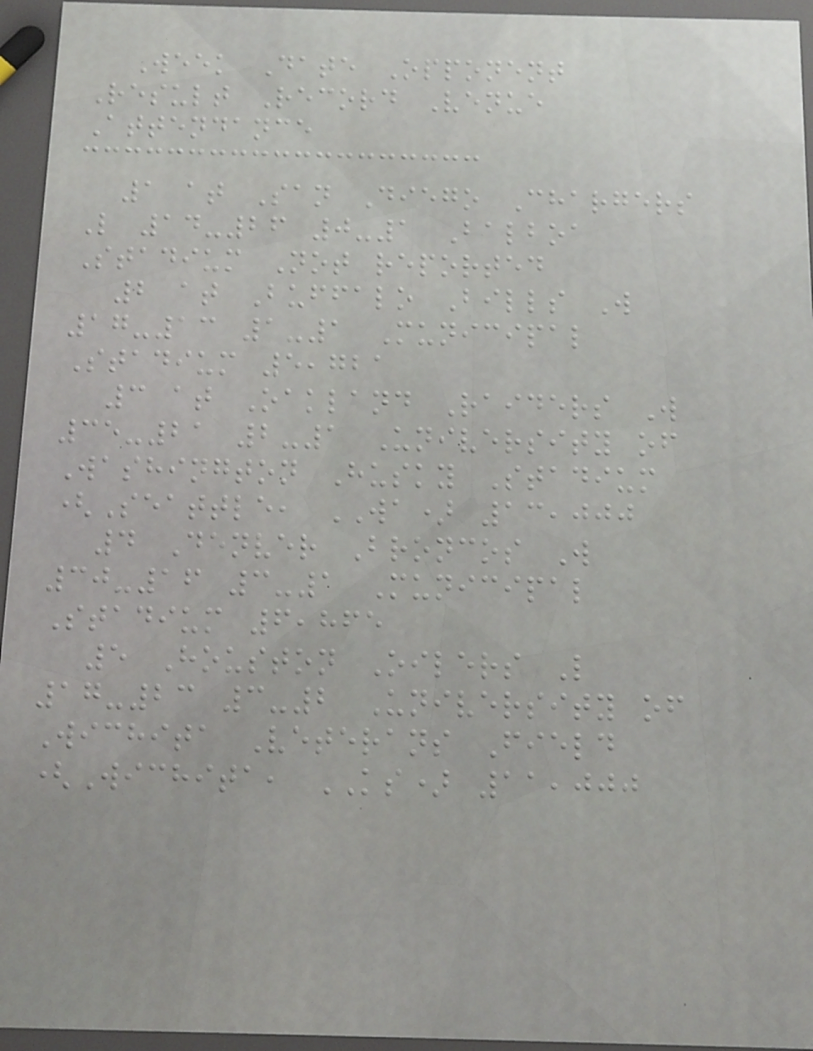Week Date Opponent
Result Record Venue
Attendance
1 at San Diego Chargers
L 14-26 0-1 Balboa
Stadium Not reported
2 at Buffalo Bills W
17-13 1-1 Municipal
Stadium 5,721
3 at Oakland Raiders W
35-21 2-1 University of
Washington Husky Stadium
(Seattle, WA) 13,000
4 Denver Broncos W
30-16 3-1 Municipal
Stadium 6,865
5 Houston Oilers L
17-23 3-2 University of
Wichita Veterans Field
(Wichita, KS) 11,000
